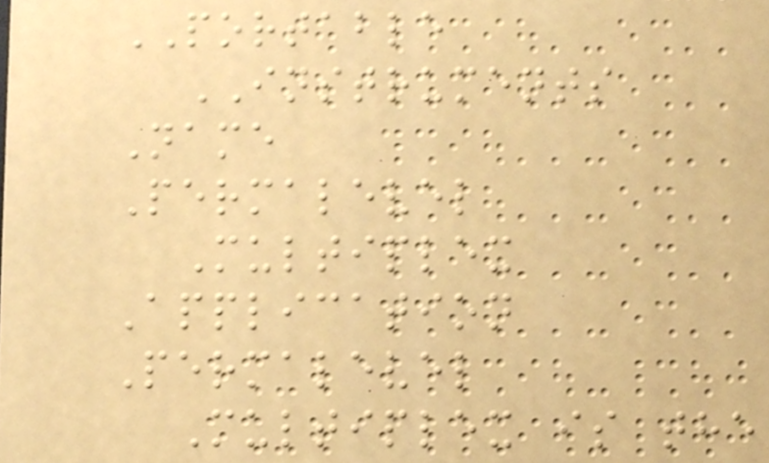PORTABLE
INSTRUMENTS
Name
Permalevel
Multiplex
Application
Permalevel
Multiplex is the
